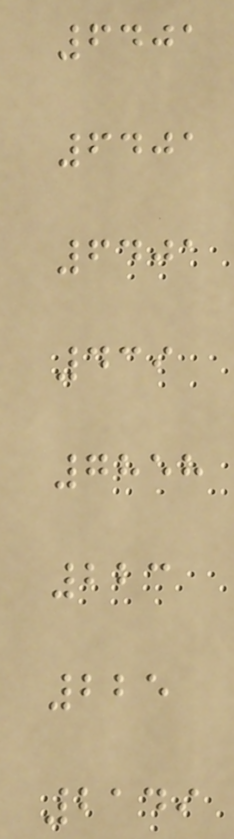6401
6401
6401
439
7858
223
225
2149
